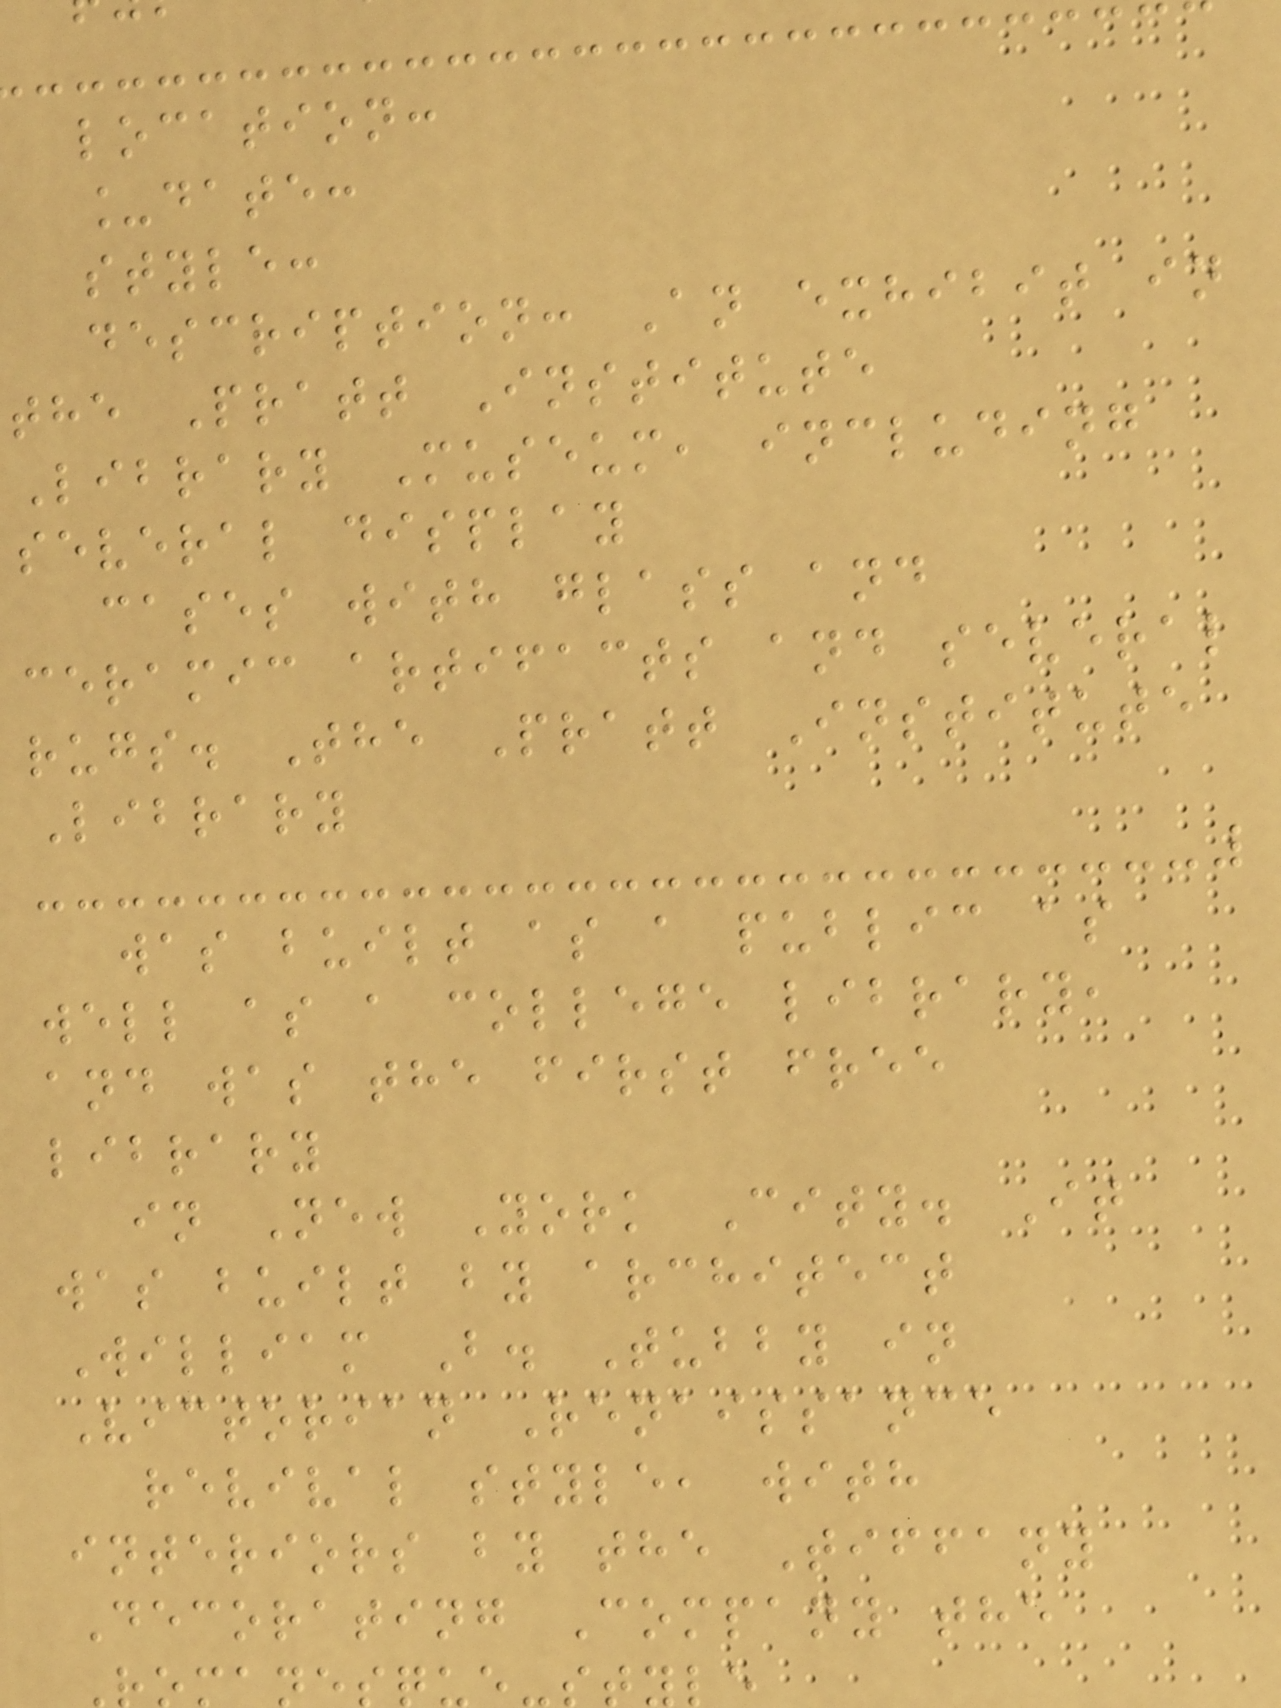location:
_date:
style:
description: An exhibit in
the Pratt Institute
Library Museum, including
several display
cases with glass and
ceramic artifacts and several
rugs. The Pratt Institute
Library
was built as a public as
well as a college library,
and was the first free
library
in New York City. It
was built by architect
William B. Tubby in
Victorian Renaissance
revival style, with
interiors by the Tiffany
Decorating Company the
